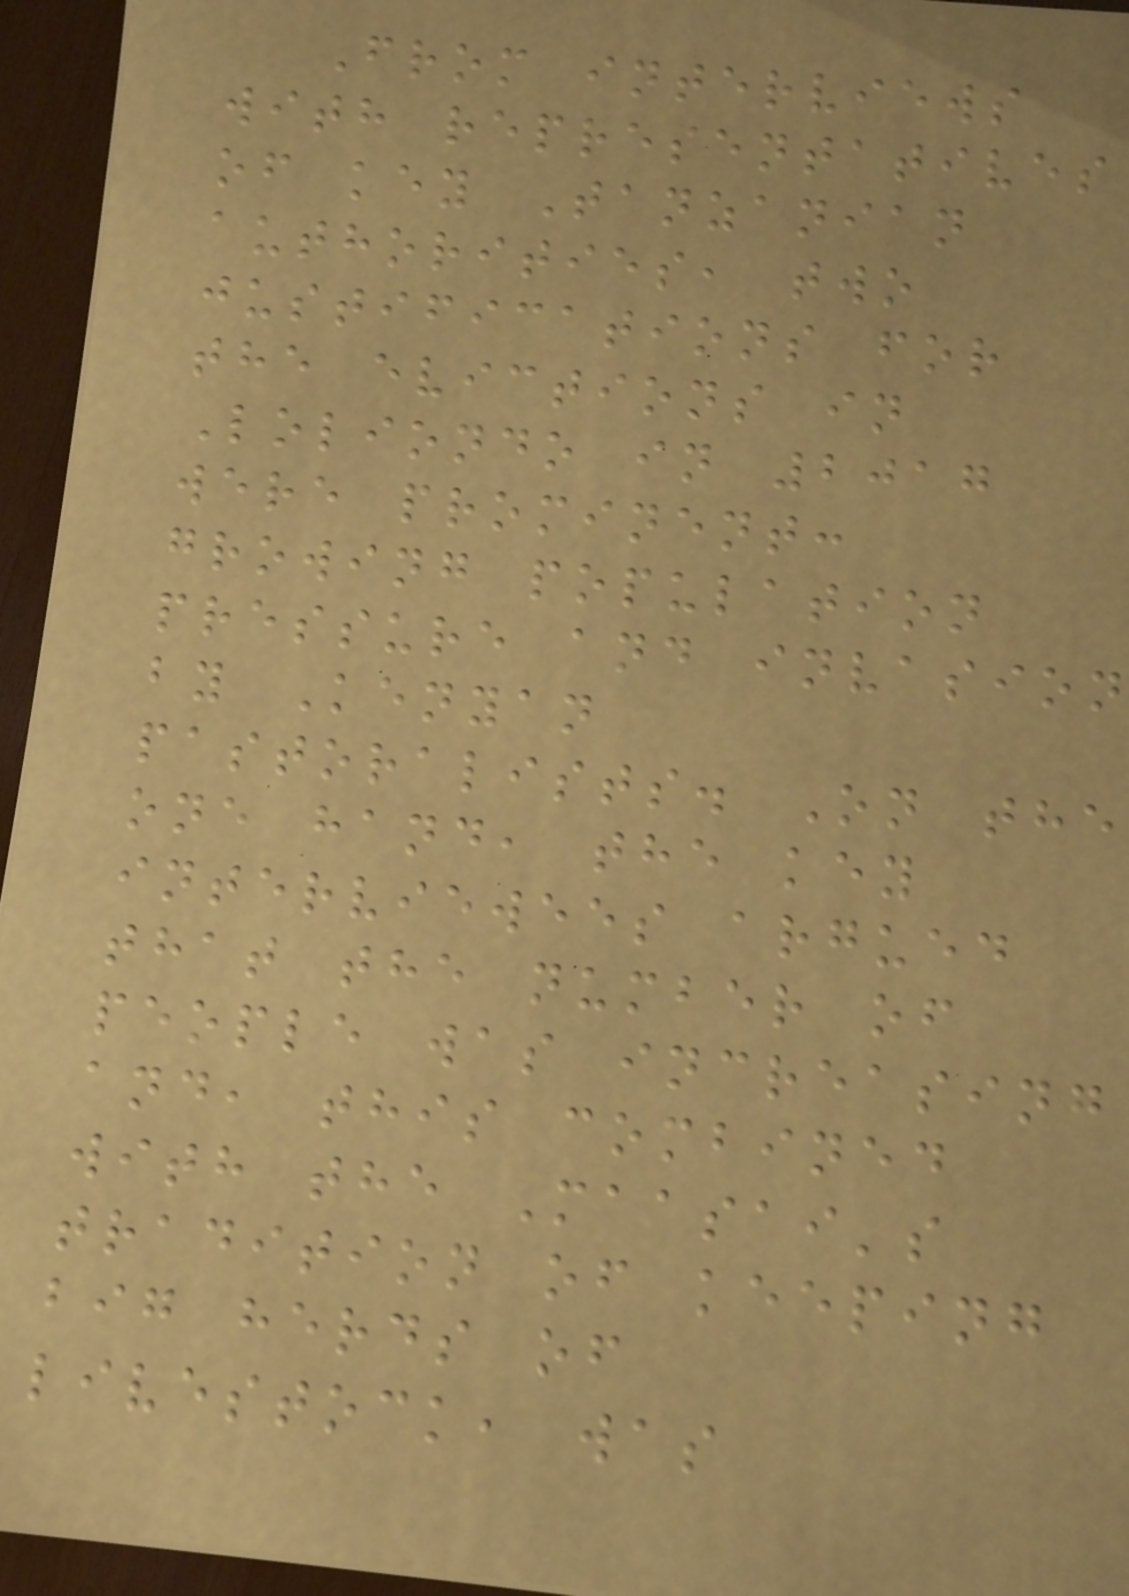From interviews
with representatives
of key Tanzanian
authorities, two
justifications for
the evictions in
Loliondo in 2017
were prominent:
growing population
pressure and invasion
by Kenyan
pastoralists. On the
one hand, the key
interviewees argued
that the number of
people was increasing
and, this combined
with the Maasai's
tradition of keeping
big herds of
livestock, was
